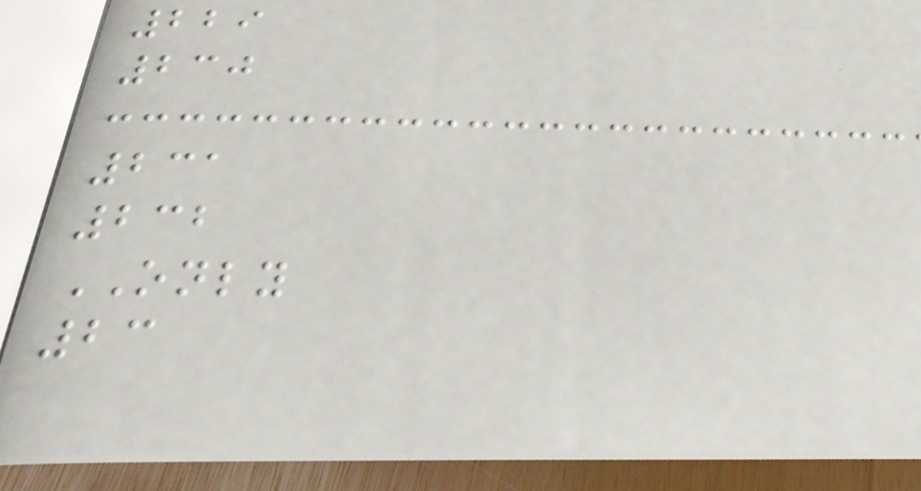229
230
231
232
ONLY
23
